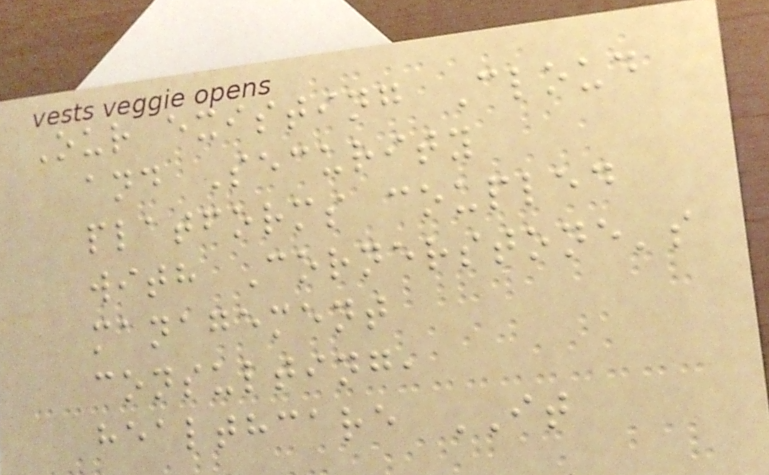Our existing Cloud
and Security
platforms coupled
with Cornerstone's
management
consulting,
healthcare IT
